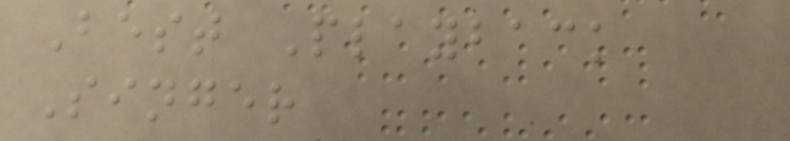Best Playback
Singer
